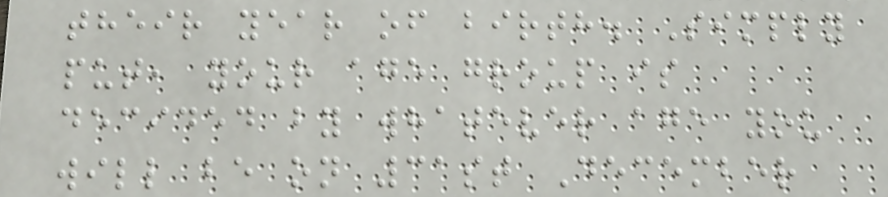their year of birth. Simply
put, your age group is
decided by whatever age you
will be on 31st December
